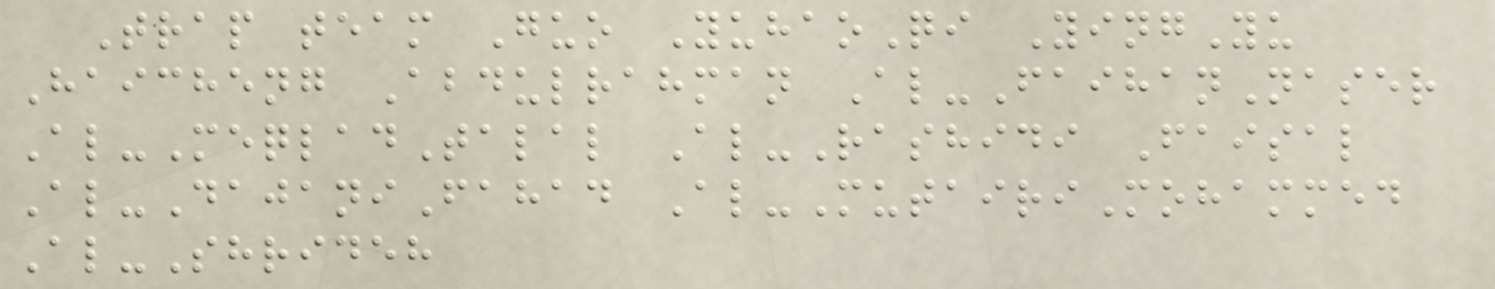Trap team Guo YuhaoQi YingYu
Haicheng Abdulrahman Al-FaihanNaser
Al-MeqladTalal Al-Rashidi Faisal
Al-DajaniFahad Al-MutairiMohammed
Al-Shrideh
